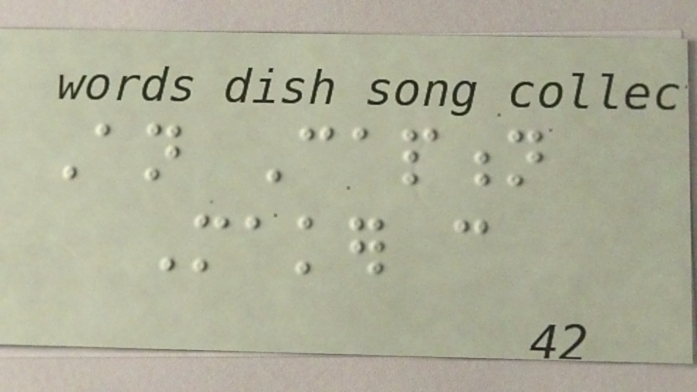An Caption
Maker can
